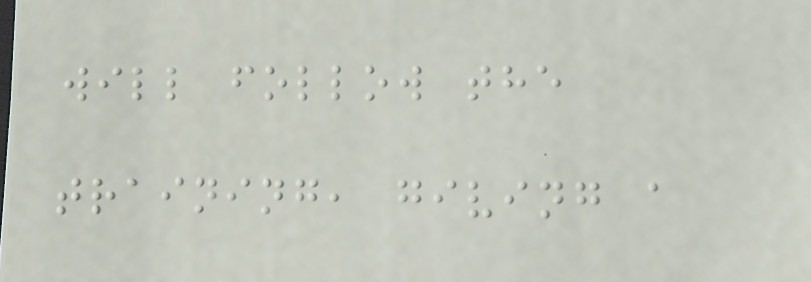will follow the
training, giving a
